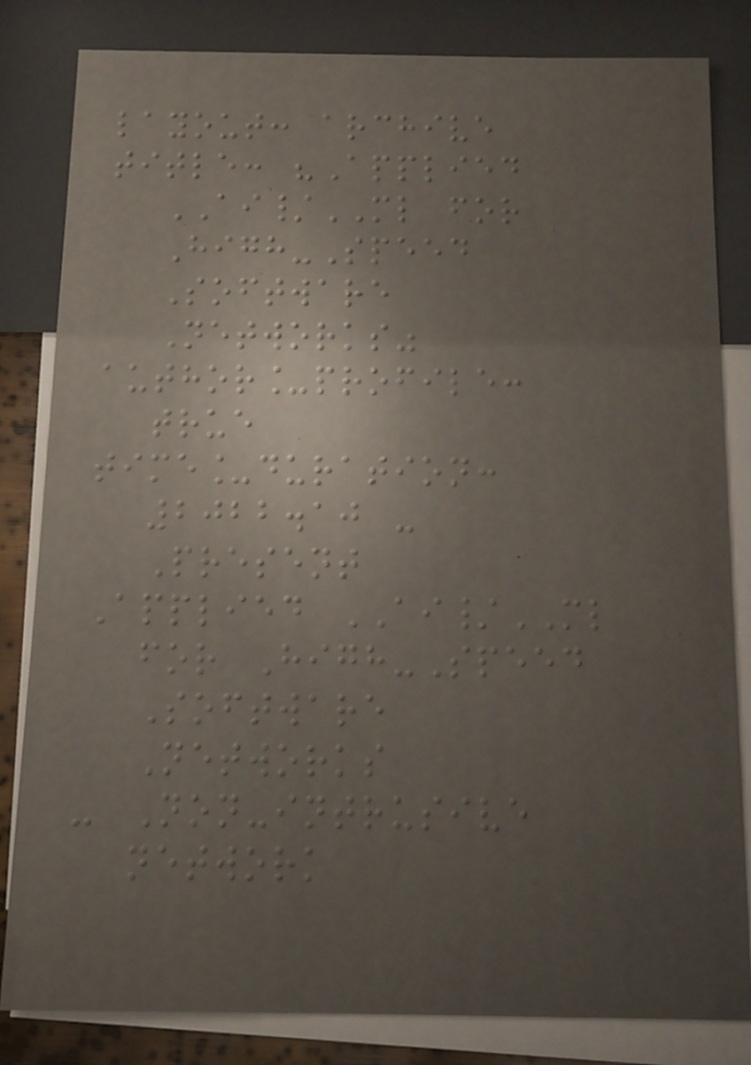layout: archive
title: "Applied
AI/ML for
High-Speed
Software
Networks"
author_profile:
true
time_duration:
2022.10 -
Present
Applied AI/ML
for High-Speed
Software
Networks
- Non-intrusive
network
